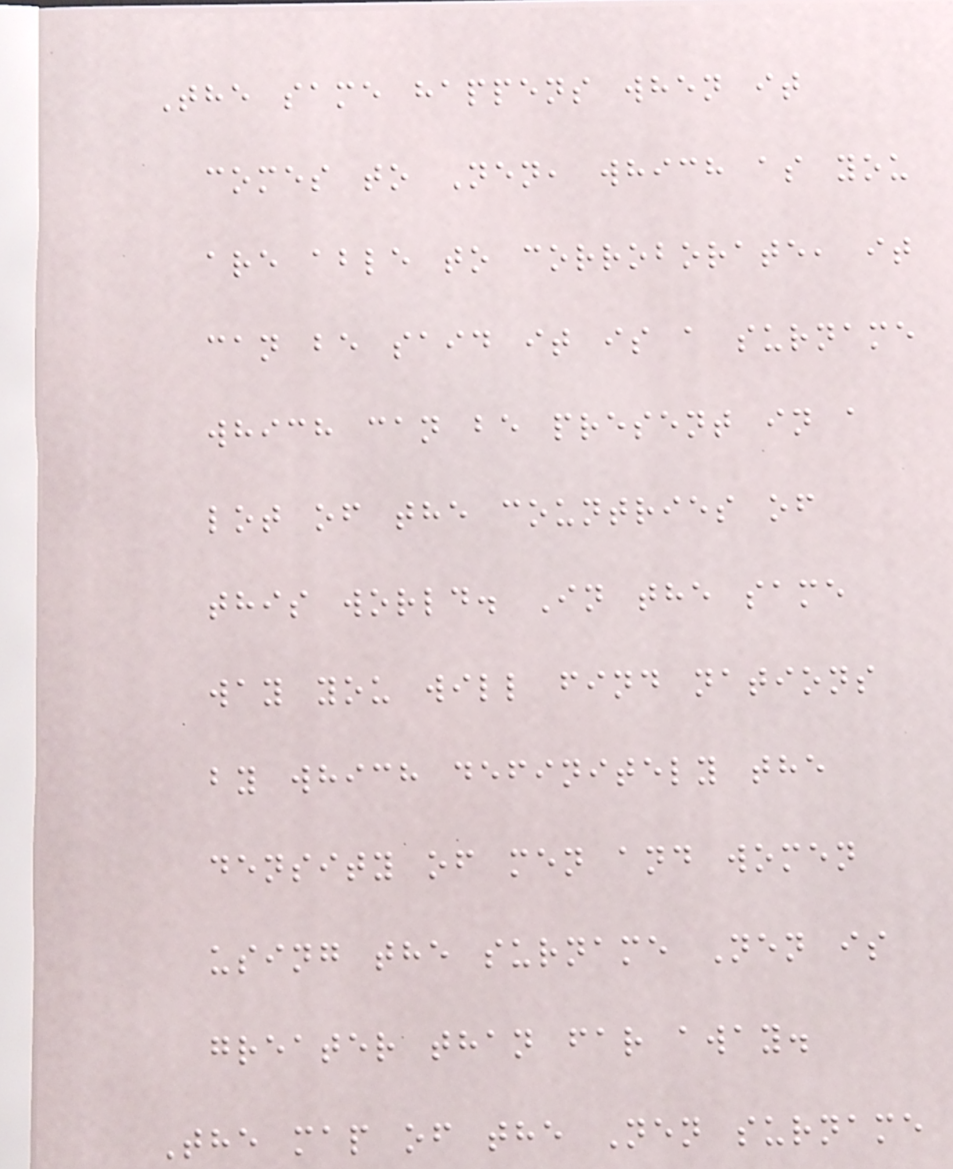The same happens when it
comes to Nen, which as you
are able to corroborate, it
can be said it is a surname
which can be present in a
lot of the countries of
this world. In the same
way you will find nations
by which definitely the
density of men and women
using the surname Nen is
greater than far away.
The map of the Nen surname
